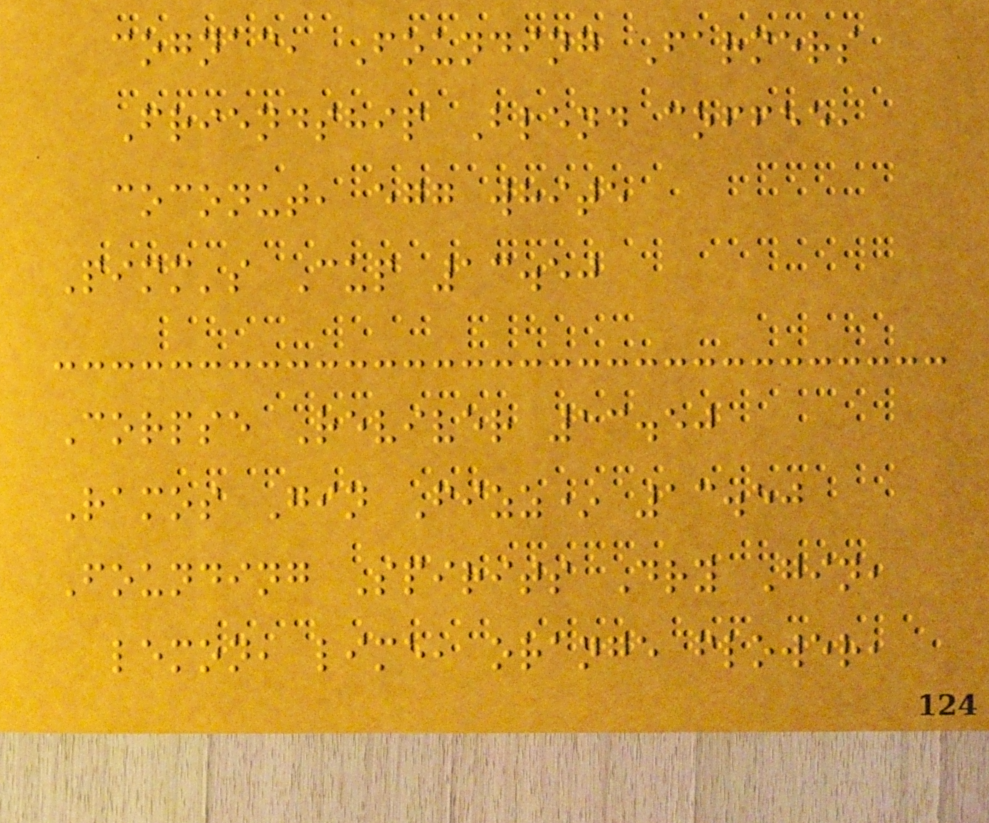cognac, Founding Farmers
Friendship Blend coffee,
coconut, egg white
Pimm's Cup 13.50
Corpse Reviver 13.50
Ramos Gin Fizz* 13.50
Founding Spirits Dry Gin,
lemon, lime, orange flower,
